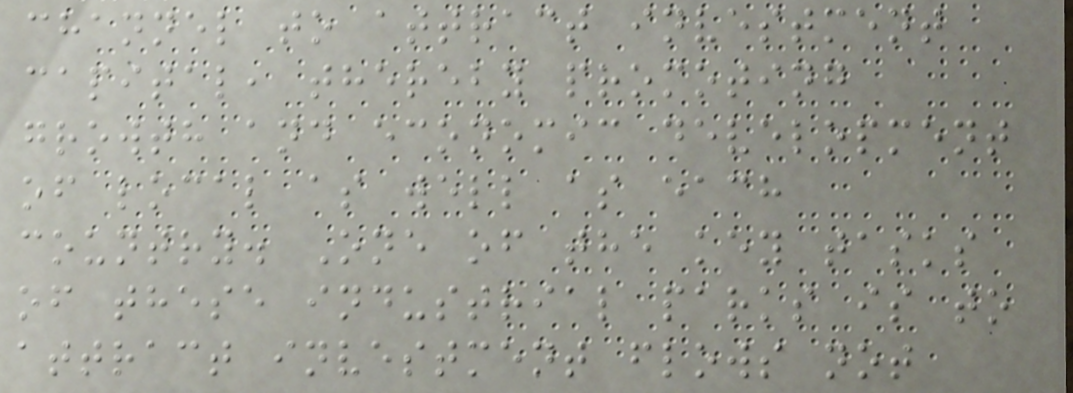channel to attract investment
capital, thereby promoting
growth and economic development
of local as well as each
country. One of the key tasks
of these industrial parks is to
attract investment flows not
